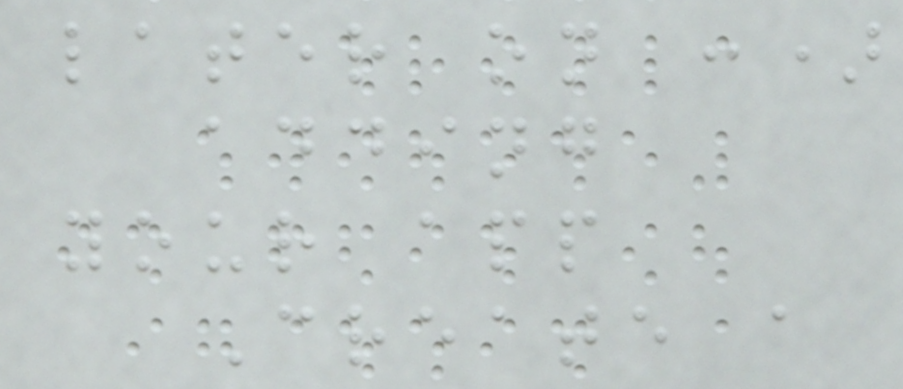later on :)
adding
your app
Create a
